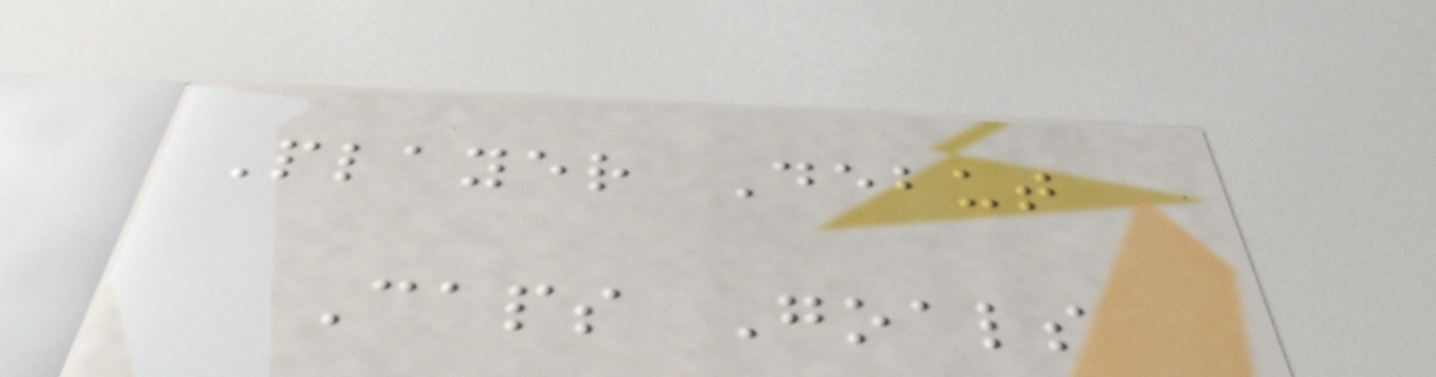Player Debut
Caps Goals
